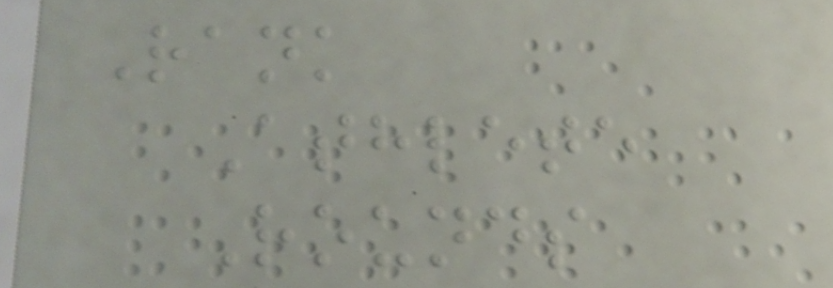Rank
Athlete
Rounds
